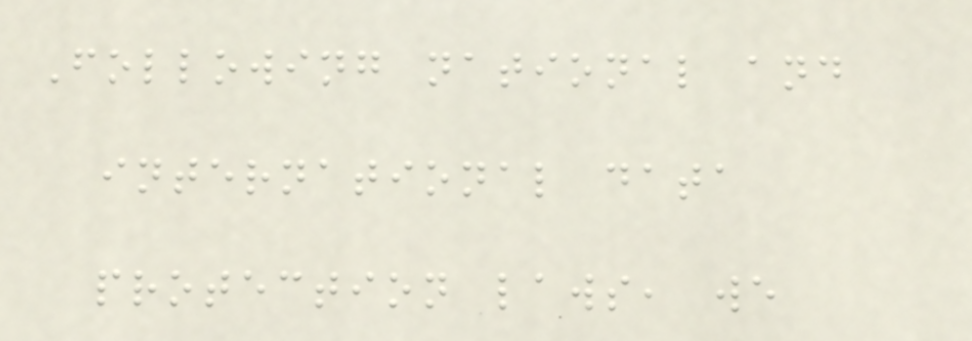Following national and
international data
protection laws, we
